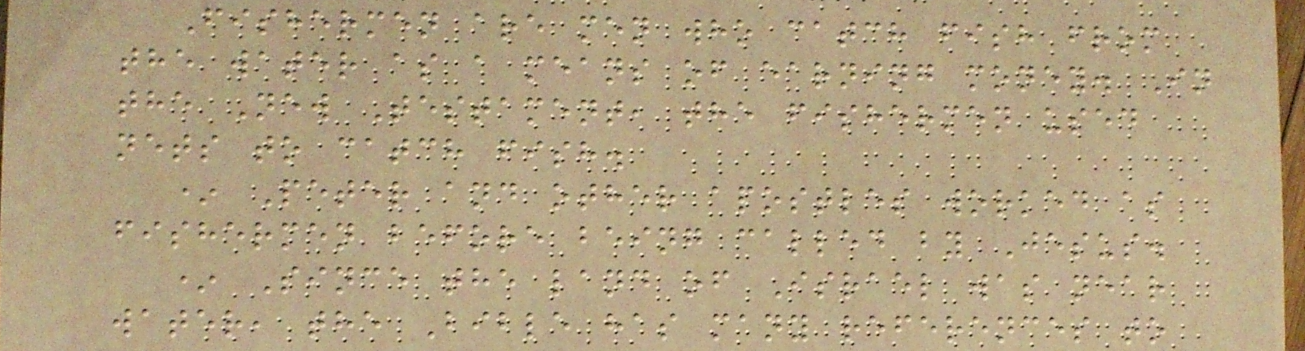Fishermen are men who catch fish from
the water as a means of earning money. In
the New Testament, the fishermen used
nets to catch fish.
* Peter and other apostles worked as
fishermen before being called by Jesus.
* Since the land of Israel was near
water, the Bible has many references to
